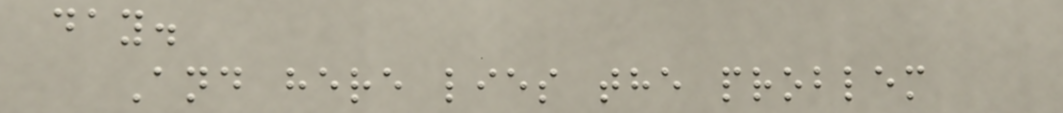day.
And here lies the problem
